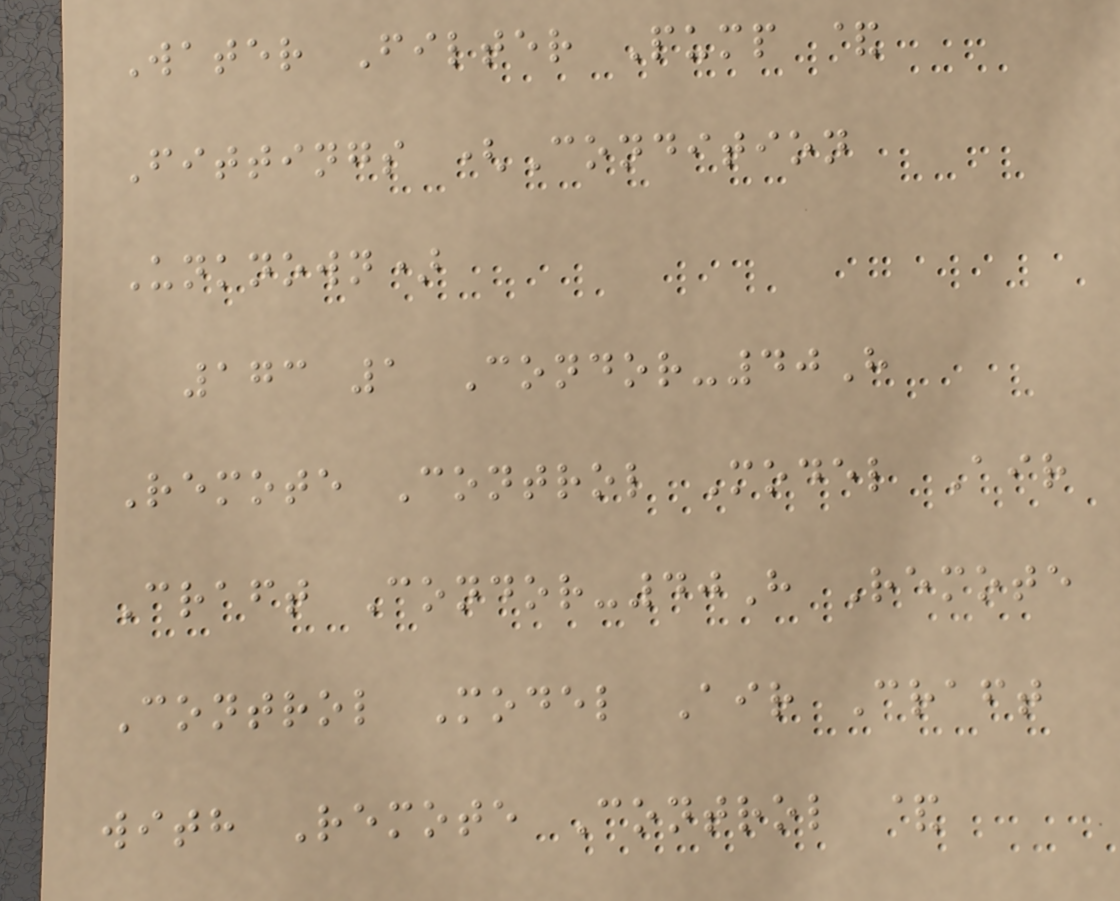Water Filter Pump &
Fittings (Condition
Unknown)
173 1 Condor-40H
Remote Control Model Air
Craft Condor-40H Remote
Control Model Air Craft
with Remote Control &
